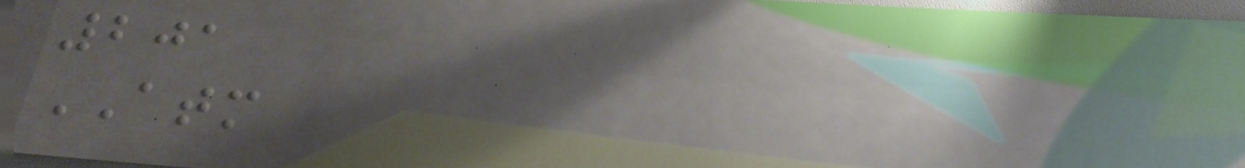201
ATM
